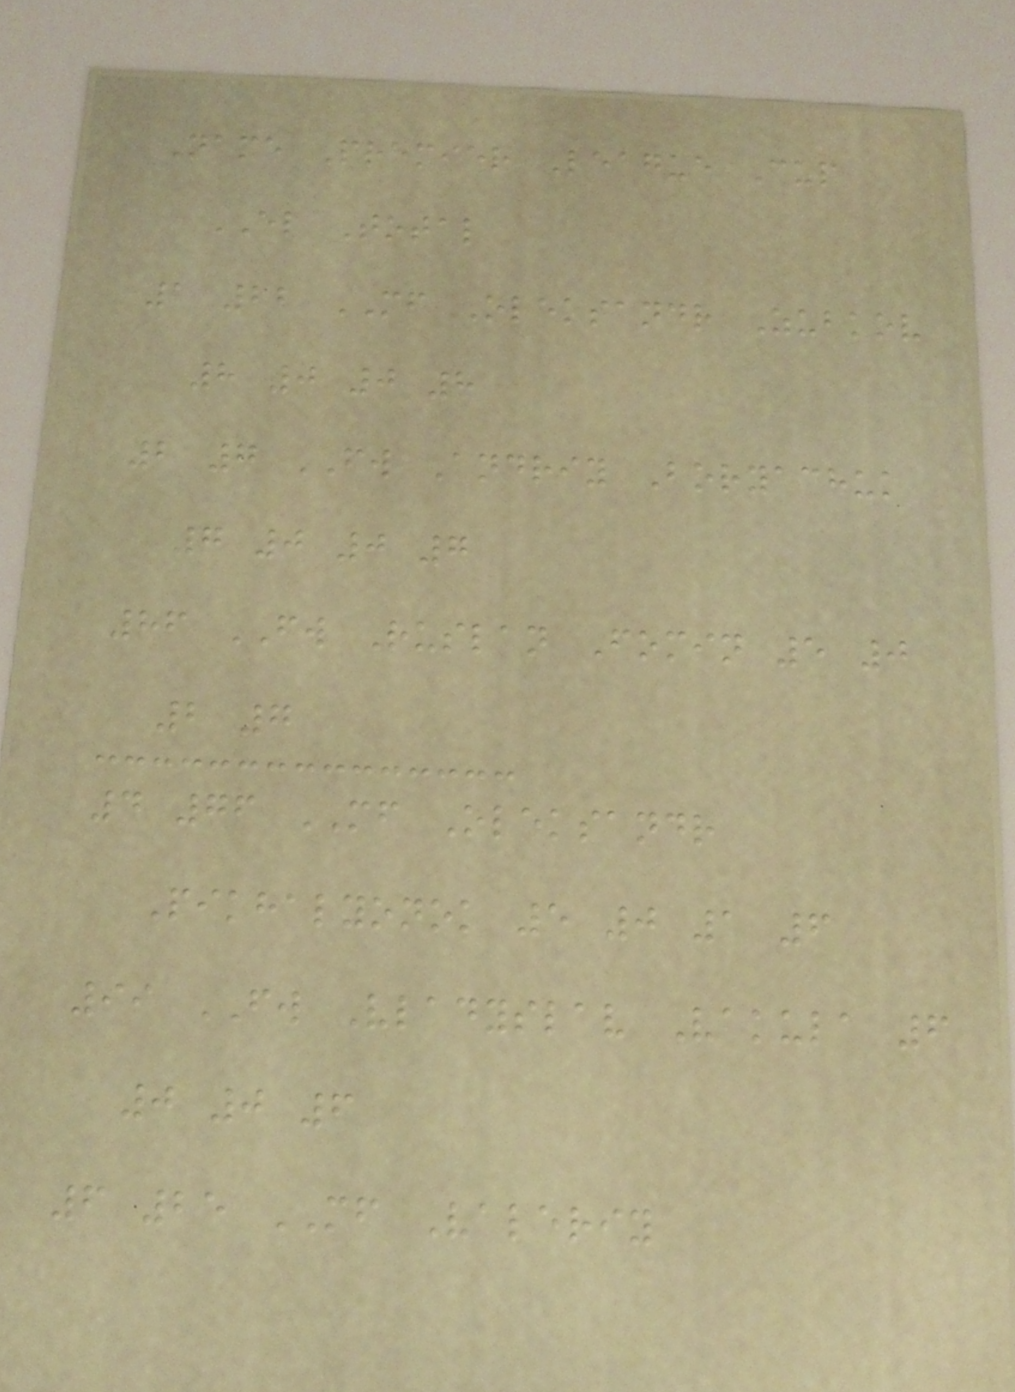Name Premier League Cup
EL Total
1 22 MF Oleksandr Zubkov
8 0 0 8
2 7 FW Andriy Boryachuk
7 0 0 7
86 FW Ruslan Fomin 5 0
2 7
4 76 MF Oleksandr
Pikhalyonok 5 0 1 6
99 FW Vladyslav Vakula 6
0 0 6
6 25 MF Valeriy
